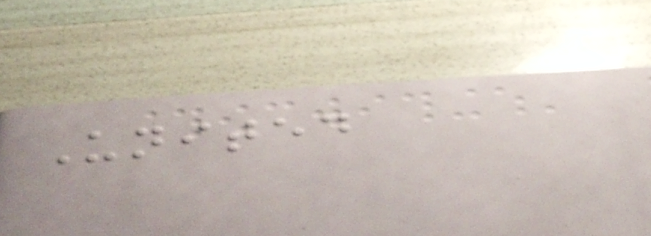United
